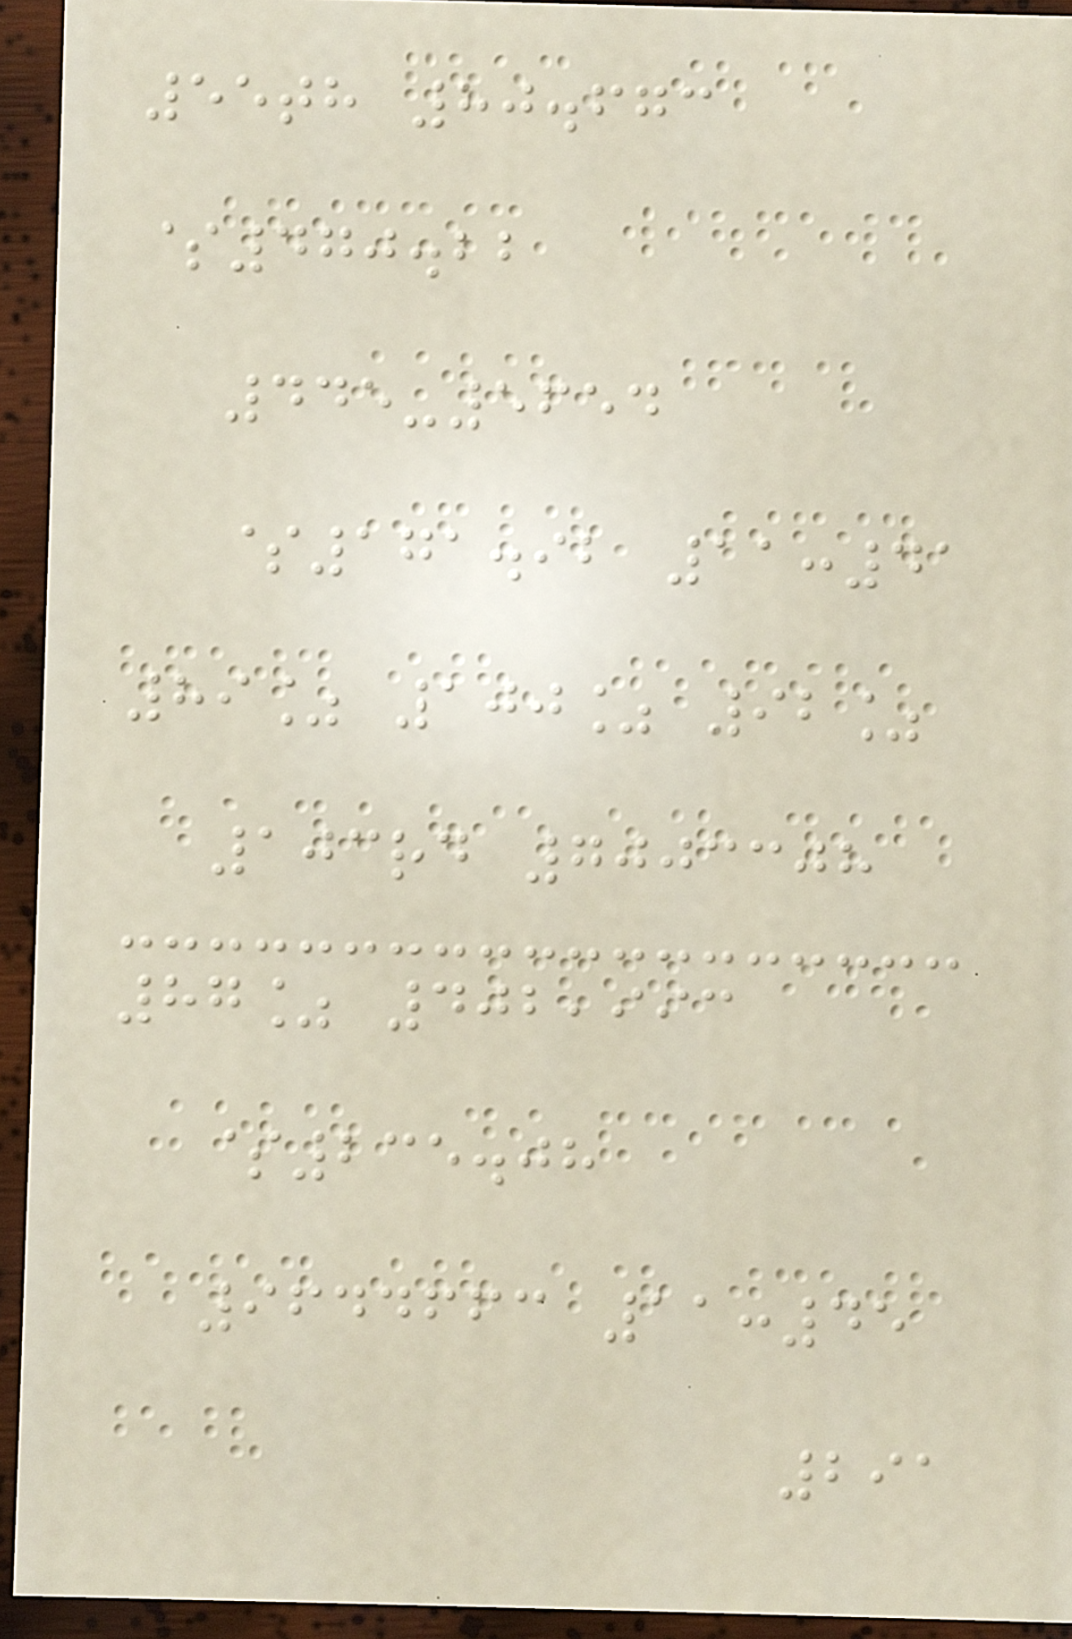55th 80.673
$470.22
445-5654
$171.92 11:41
89% 100% 92%
103rd 7003308
87% 402,993
$235.08
9644663 11:45
291
